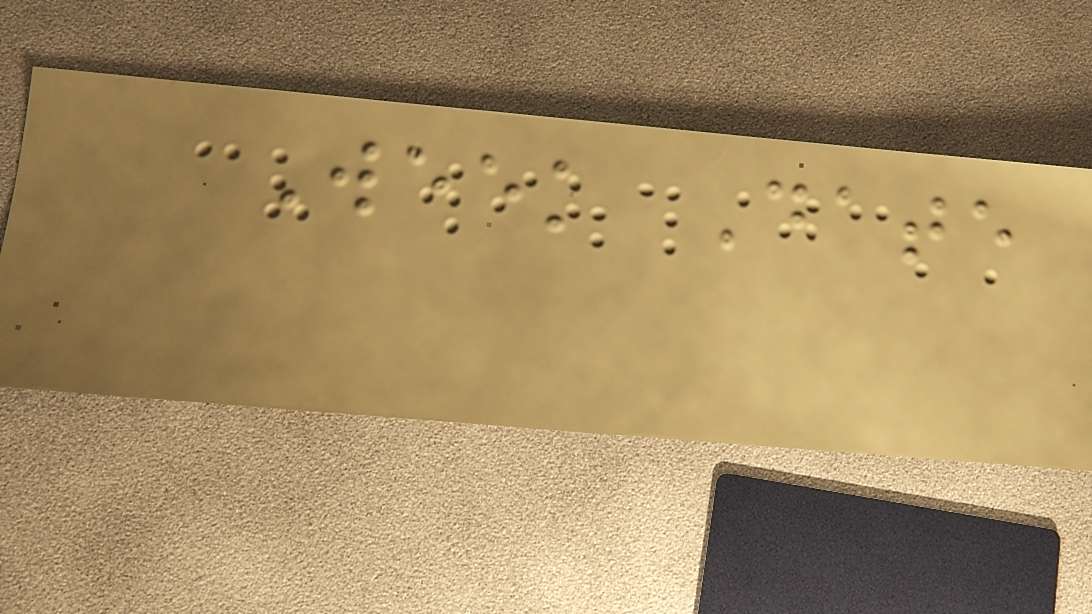Week Date
